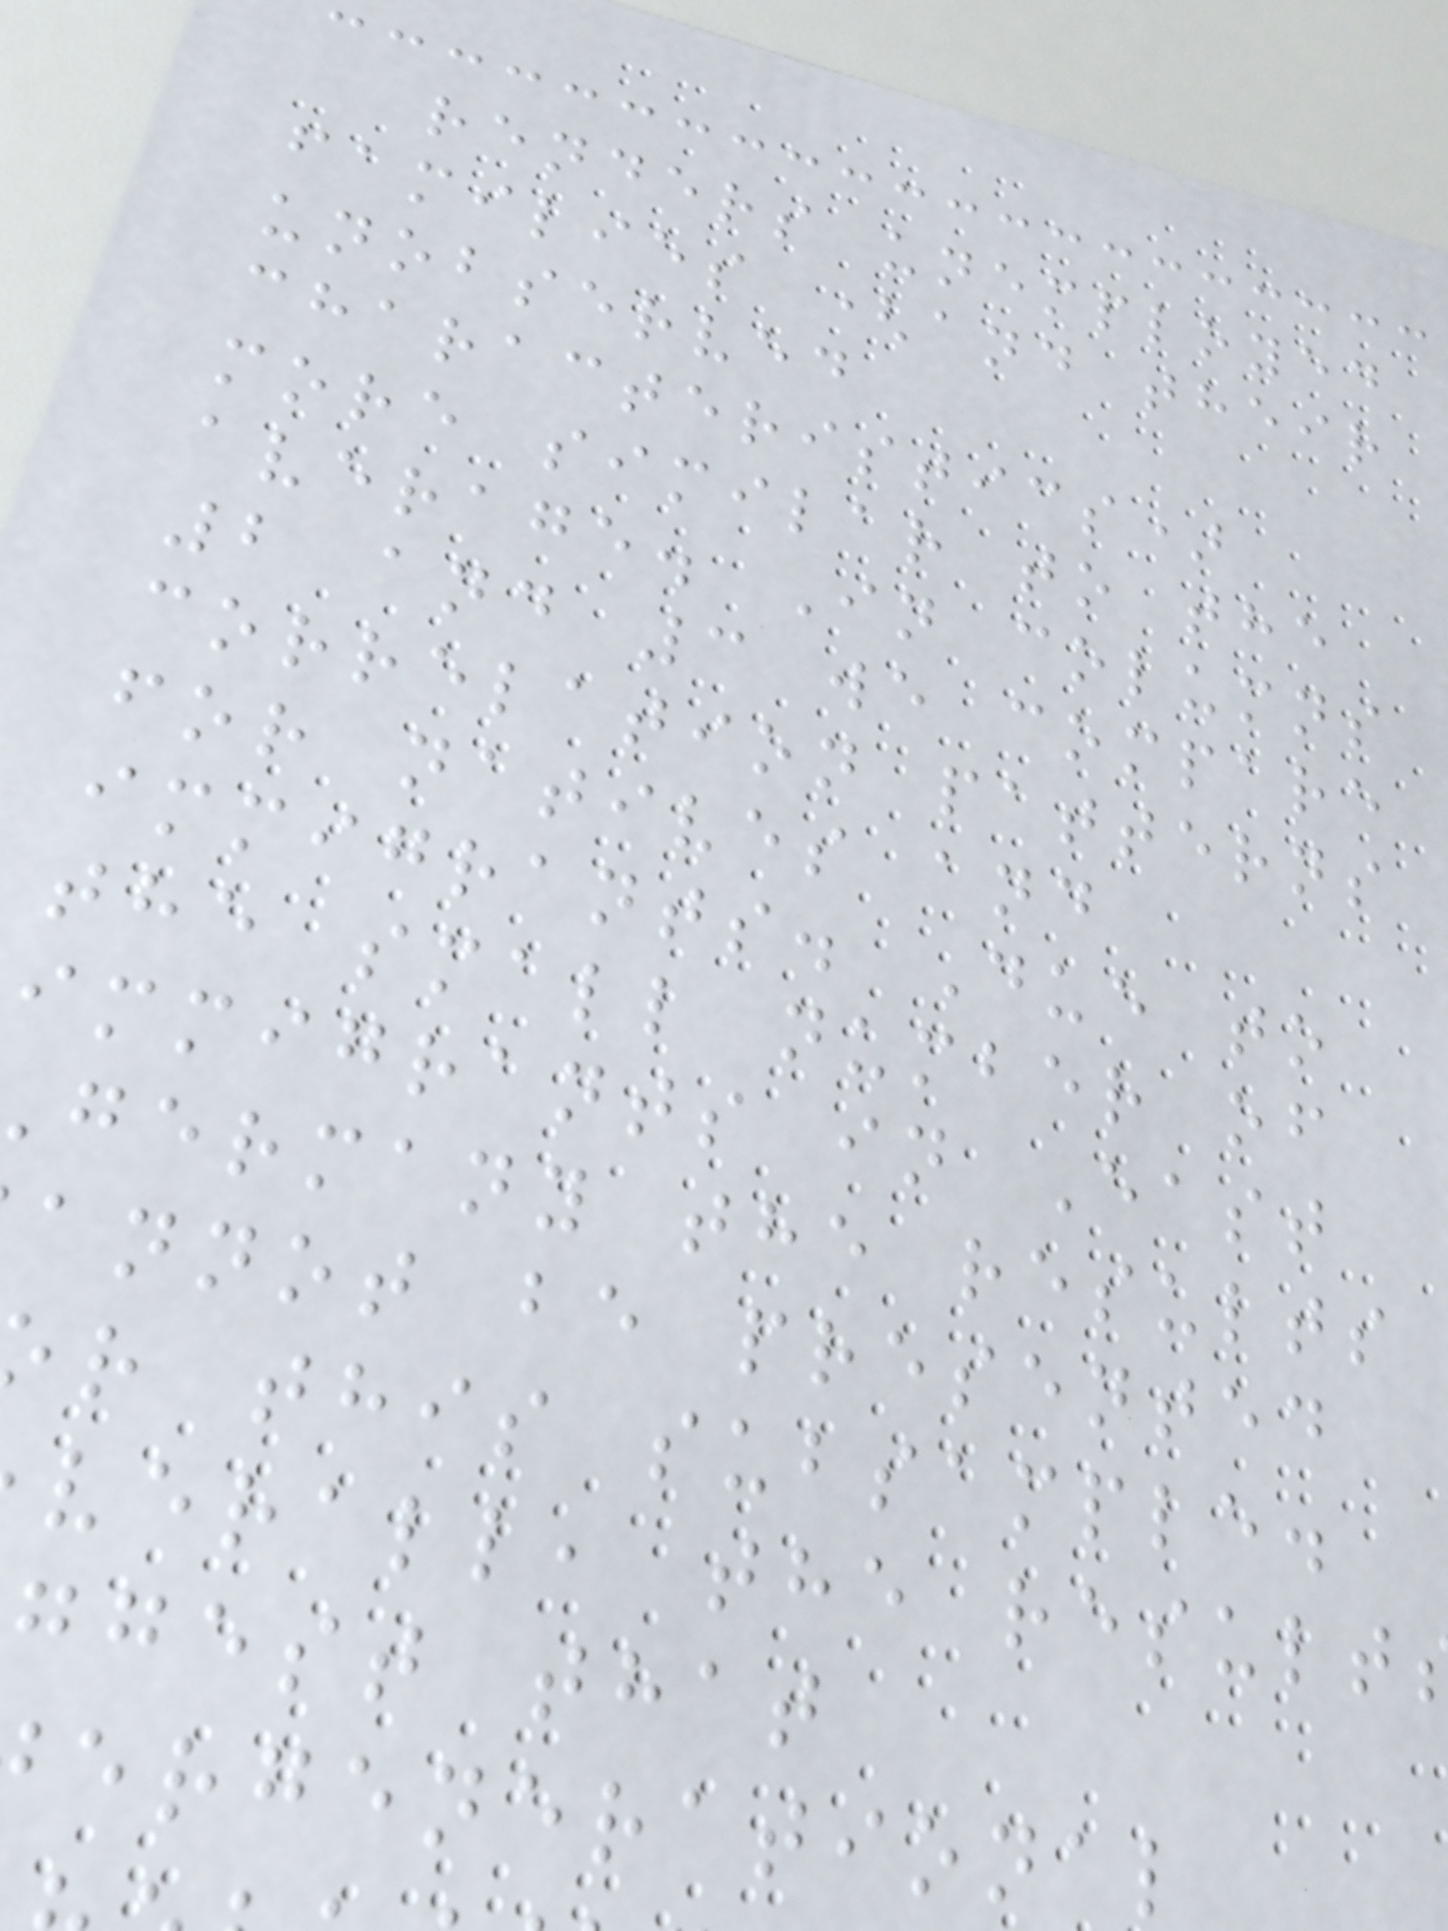renders unemployed
families (and their
unobserved
characteristics)
more similar to the
average. In columns
2 and 3 we compare
correlation patterns
for natives and
immigrants. Due to
the small number of
immigrants in East
germany the results
annot be presented
r this subsample.
verall, the result
ggest that
ergenerational
